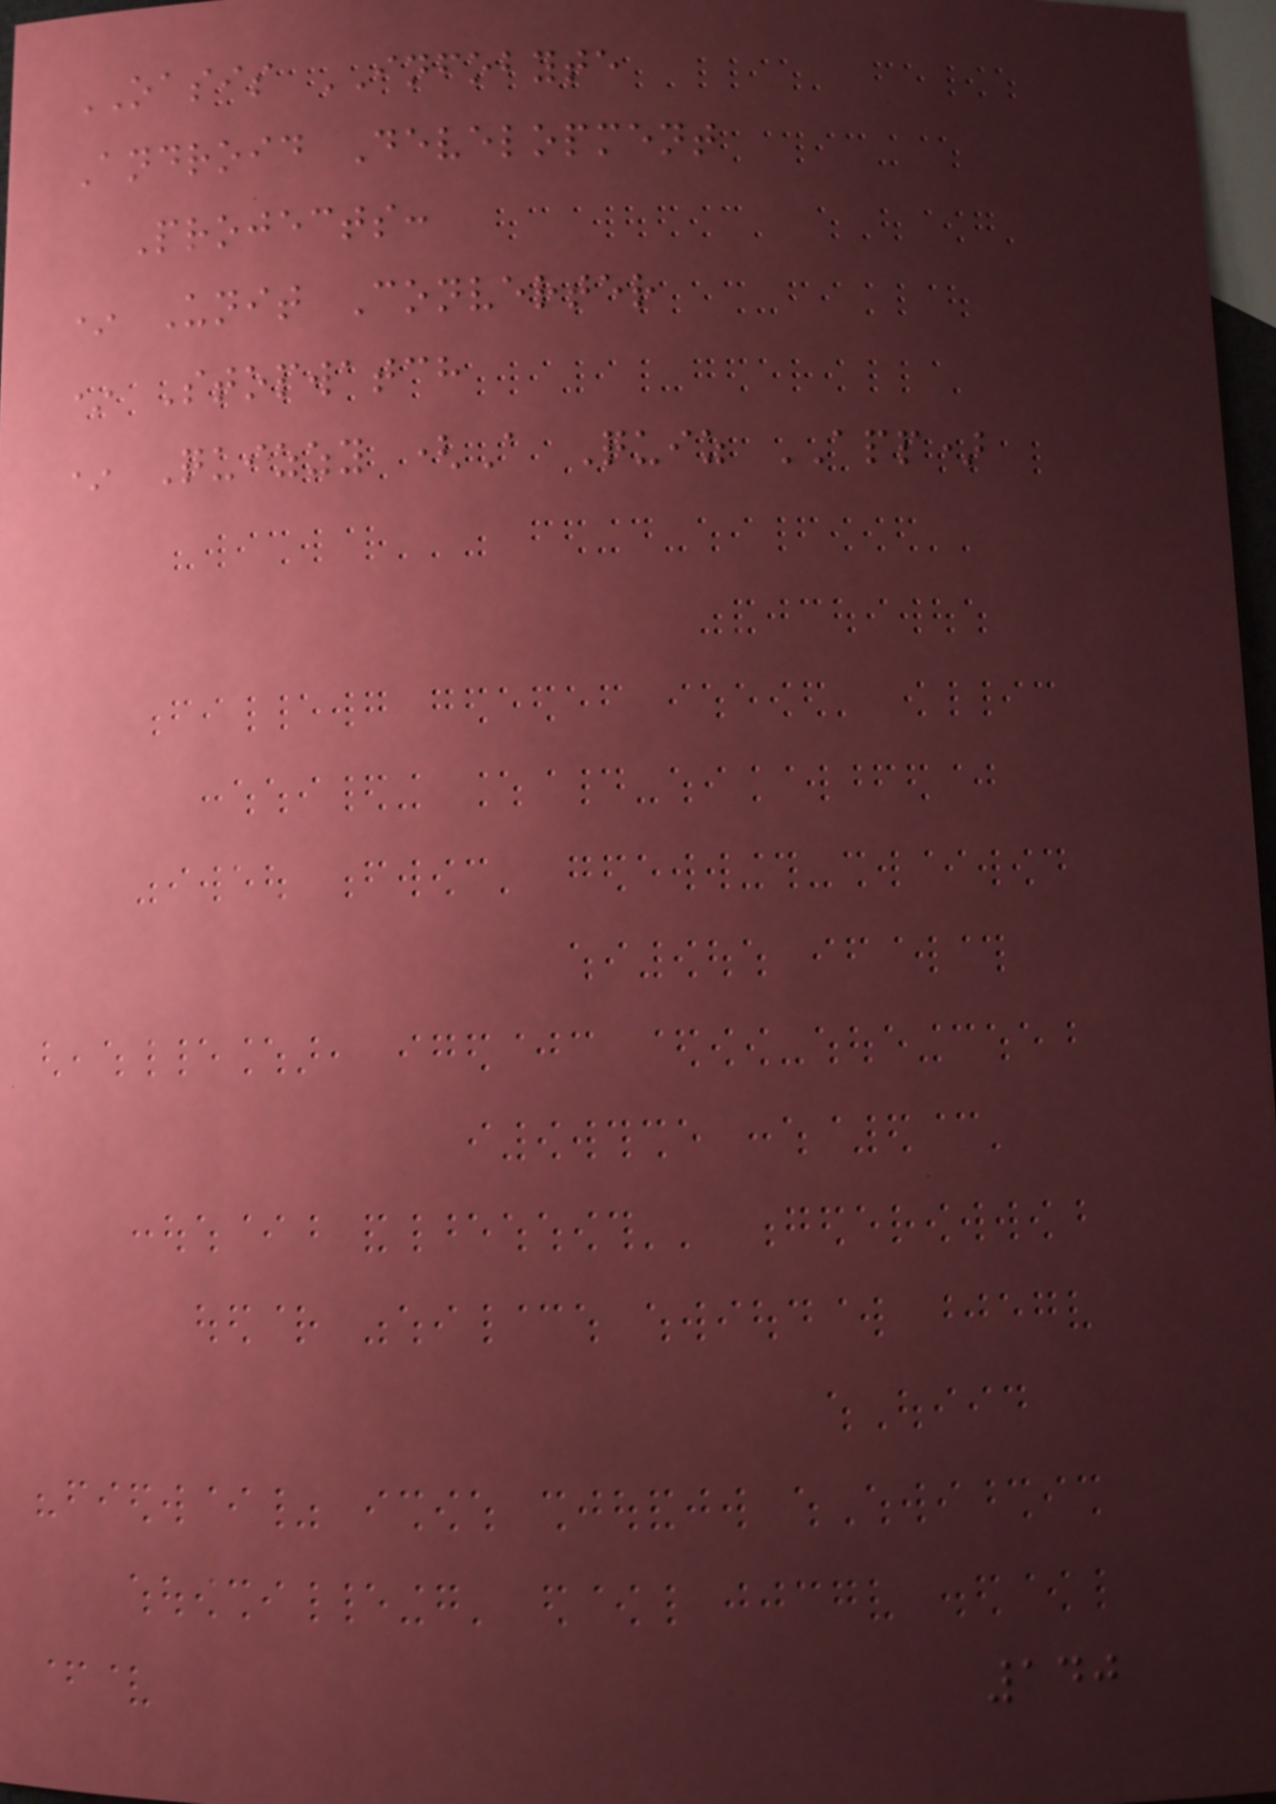OASIS INFOBYTE
Android Development
Projects:
* Unit Converter
* Stopwatch
* Quizzy (A Quiz APP)
140
